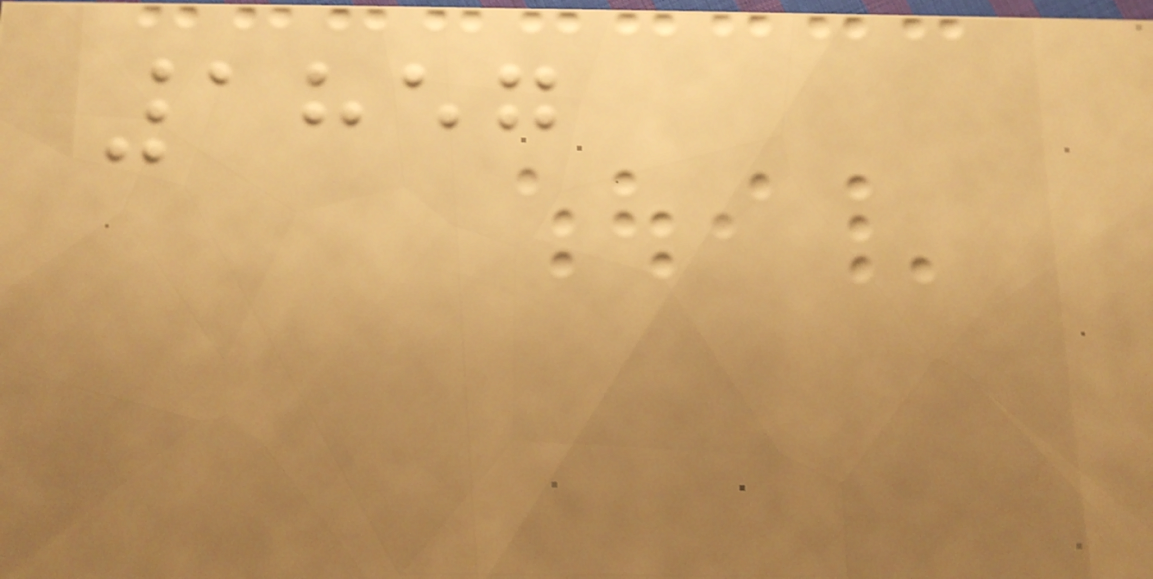1857
